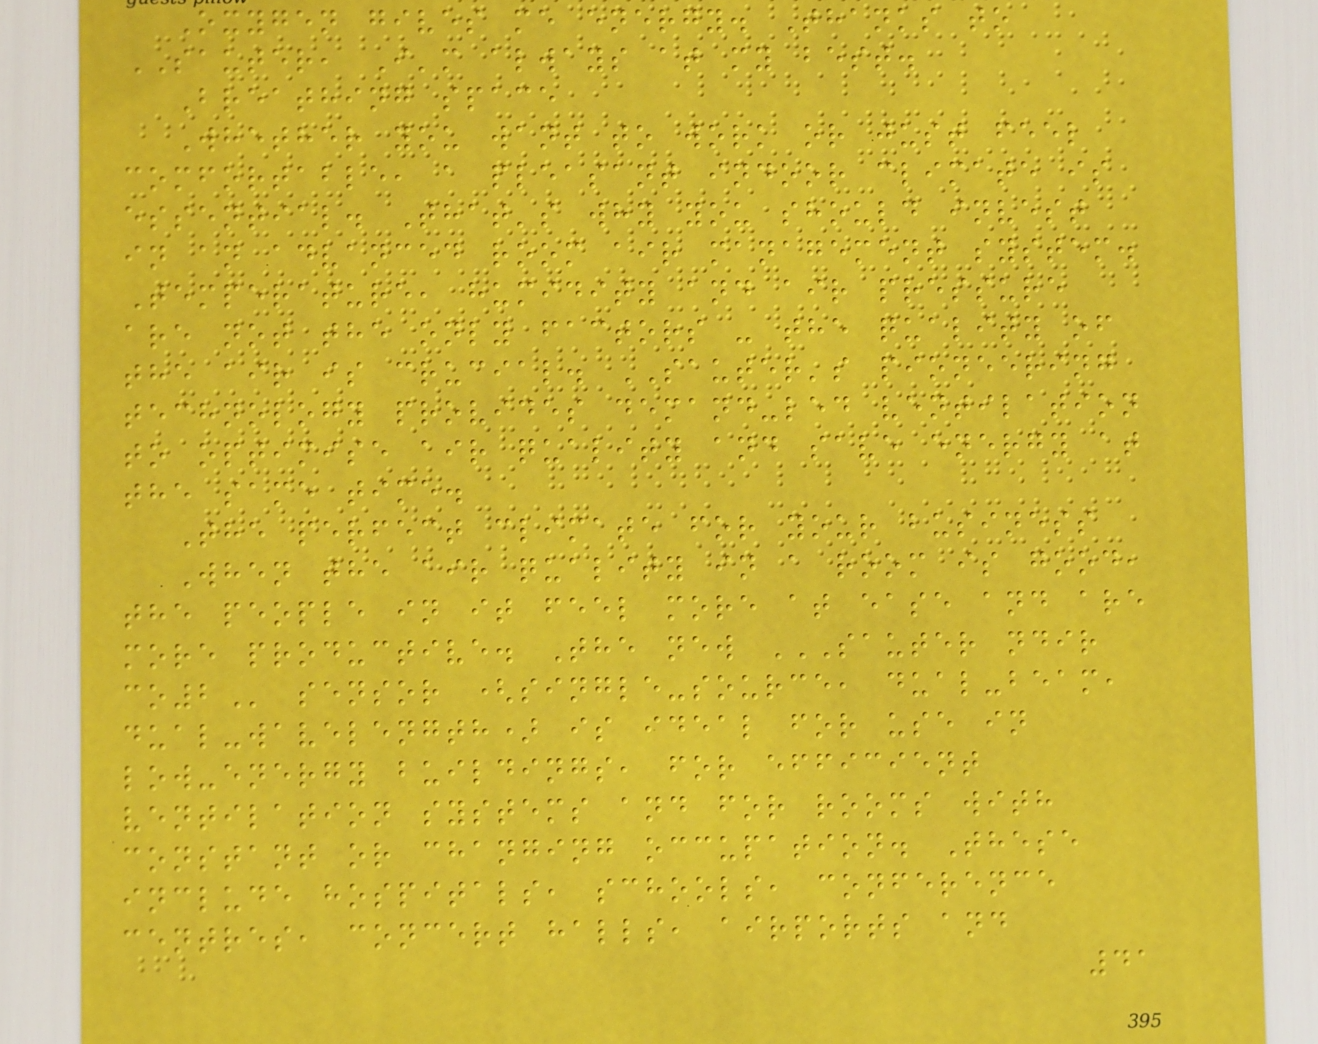Oxygen gives me energy. Thanks to
SAUTER, I'm always at my best.
Breathing space
Whether you want to work or just feel
comfortable, a pleasant indoor climate is
essential. That's why you should invest
in an advanced room air management system.
Temperature, humidity and air pressure
are not the only factors - the quality of
the air is crucial. SAUTER's pioneering
technology provides demand-led ventilation
to optimise air quality and save energy at
the same time.
The perfect climate for your business
When the air quality in a room is good,
the people in it feel more at ease and are
more productive. The new SAUTER NDIR
CO2 sensor (single-source, dual-beam,
dual-wavelength) is ideal for use in
low-energy buildings, for efficient
ventilation systems and for rooms with
constant or changing occupation. These
include hospitals, schools, conference
centres, concert halls, airports and
41
